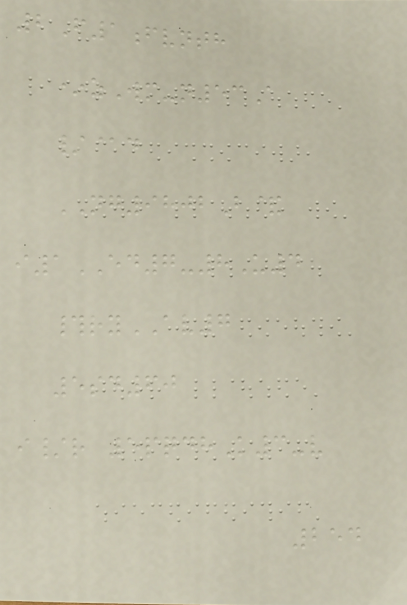2F1fvnth
*zWm-n53A
/@d
NG9802B&
i1ED7-8U4
#ryAV7
5sd60
i/r 5pqdhK3-v
254
